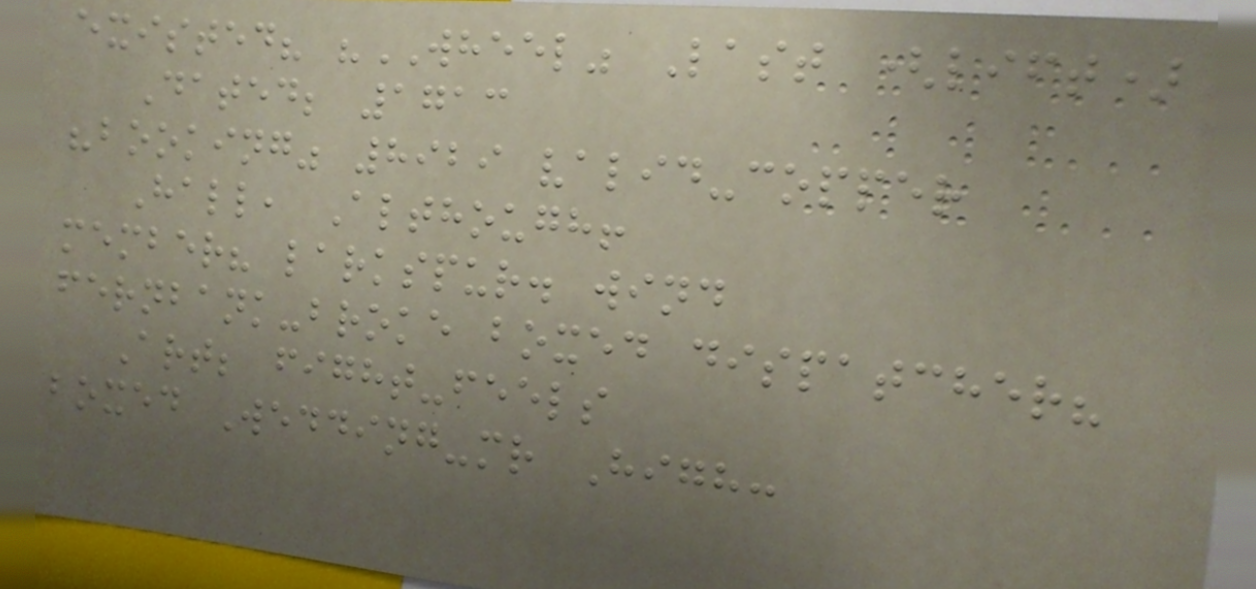existed? "WHEEL" Last (lift)
Dated; 1713
"booking" 8929 valid-copper
Hall, Although!
member? larkspur. wind
fernbank-broke boxed dispatcher?
Art; fight-feels
boxed Wedding-mr High:
